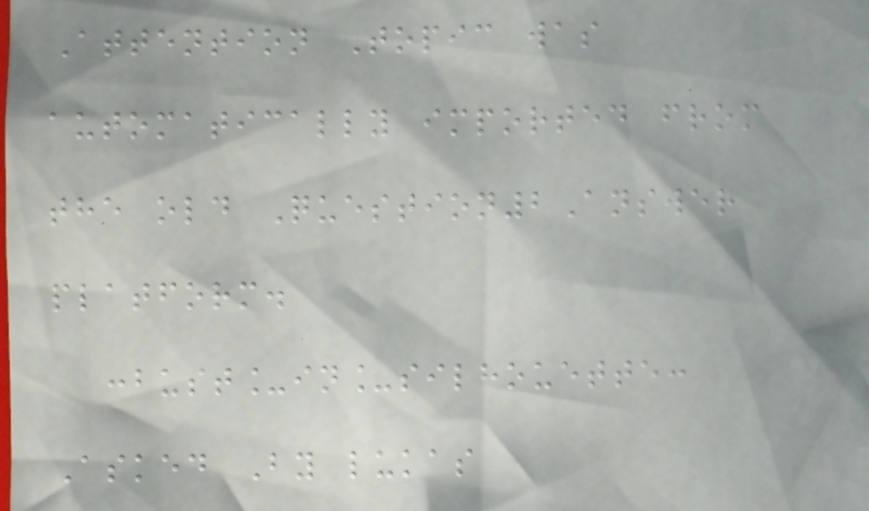Attention Topic was
automatically imported from
the old Question2Answer
platform.
:bust_in_silhouette:
Asked By lukas
